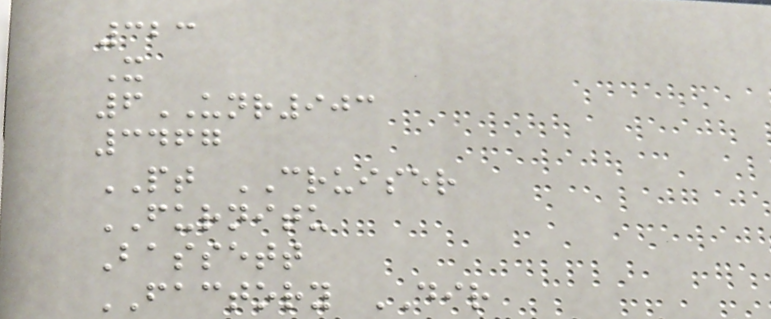323
X
6UNR903
3467
PT CRUISER
FURNITU
Bassett
FACTORY DIR
